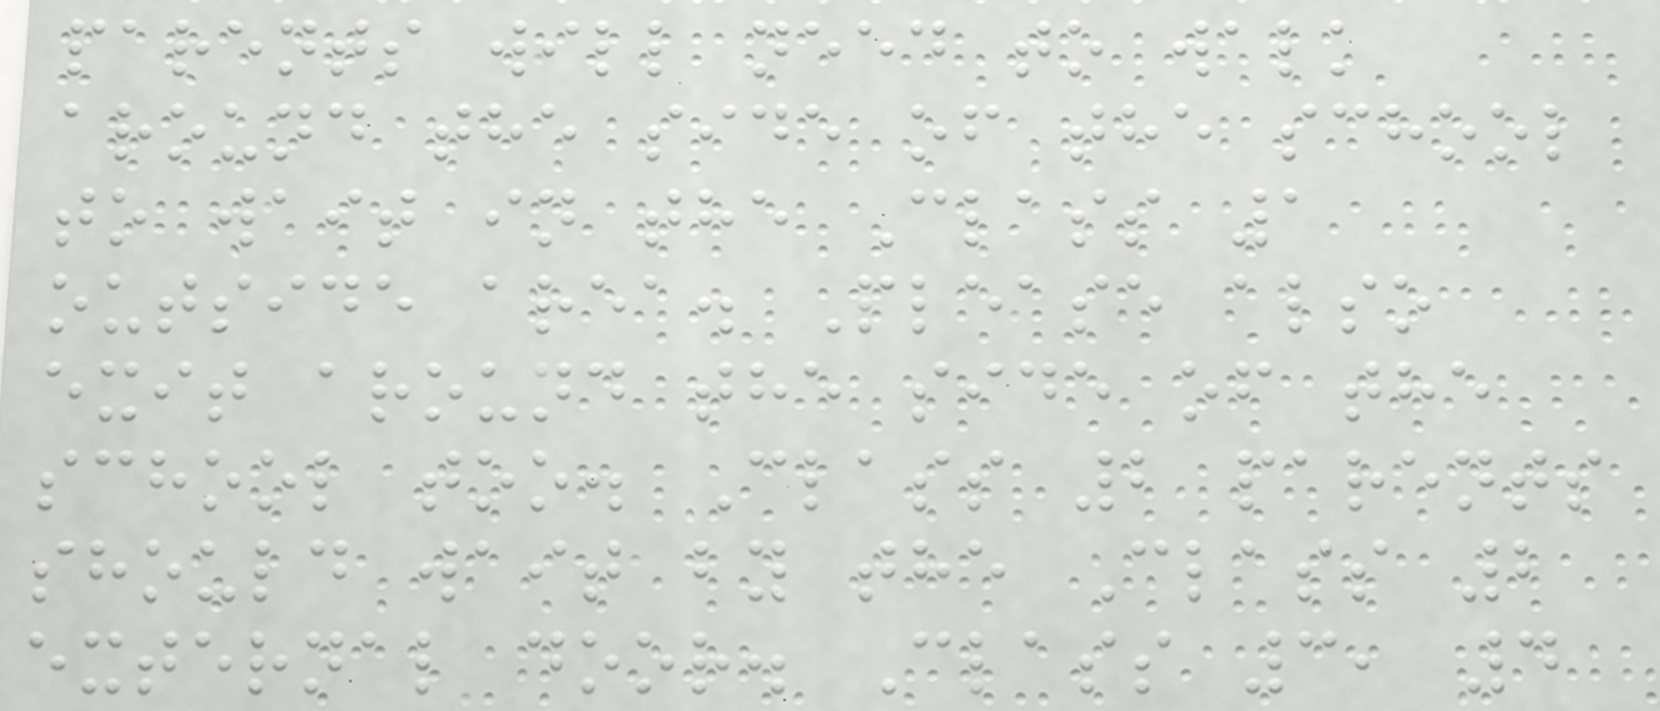parents will need to walk
around the side of the school
to wait in the Class 1
outside area. Please also
exit around the side of the
school too. Class 2 parents
should wait by the Class 2
external door. Class 3, 4
